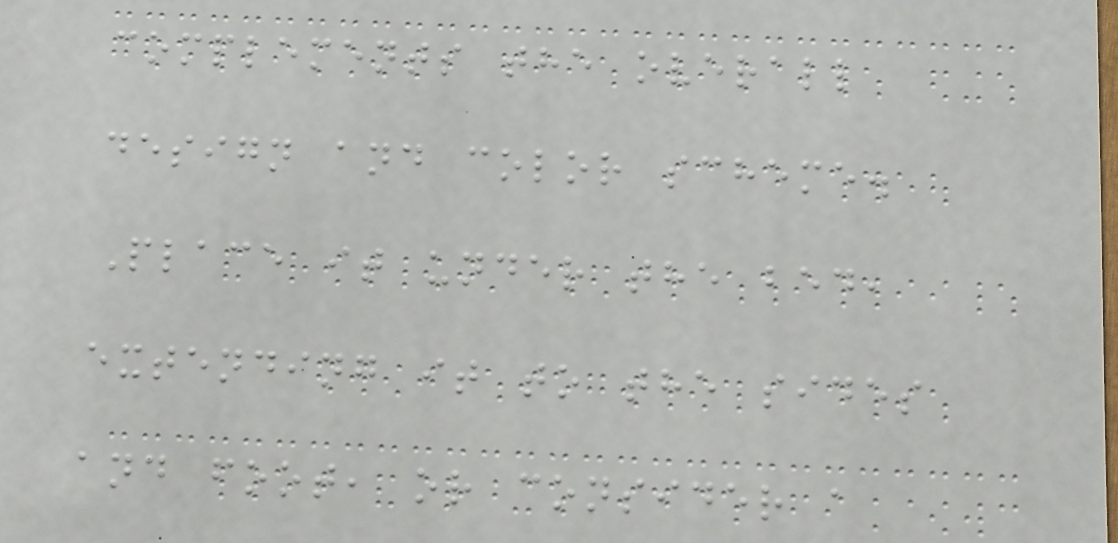complements the overall
design and color scheme.
Place it under the bed,
extending it to the sides
and foot, or consider a
